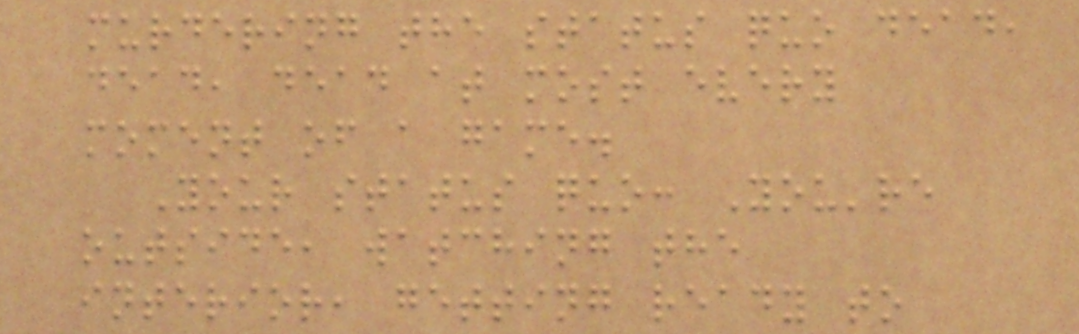murdering the status quo dead,
dead, dead at most every
moment of a game.
Your status quo: You're
outside, watching the
interior, getting ready to
